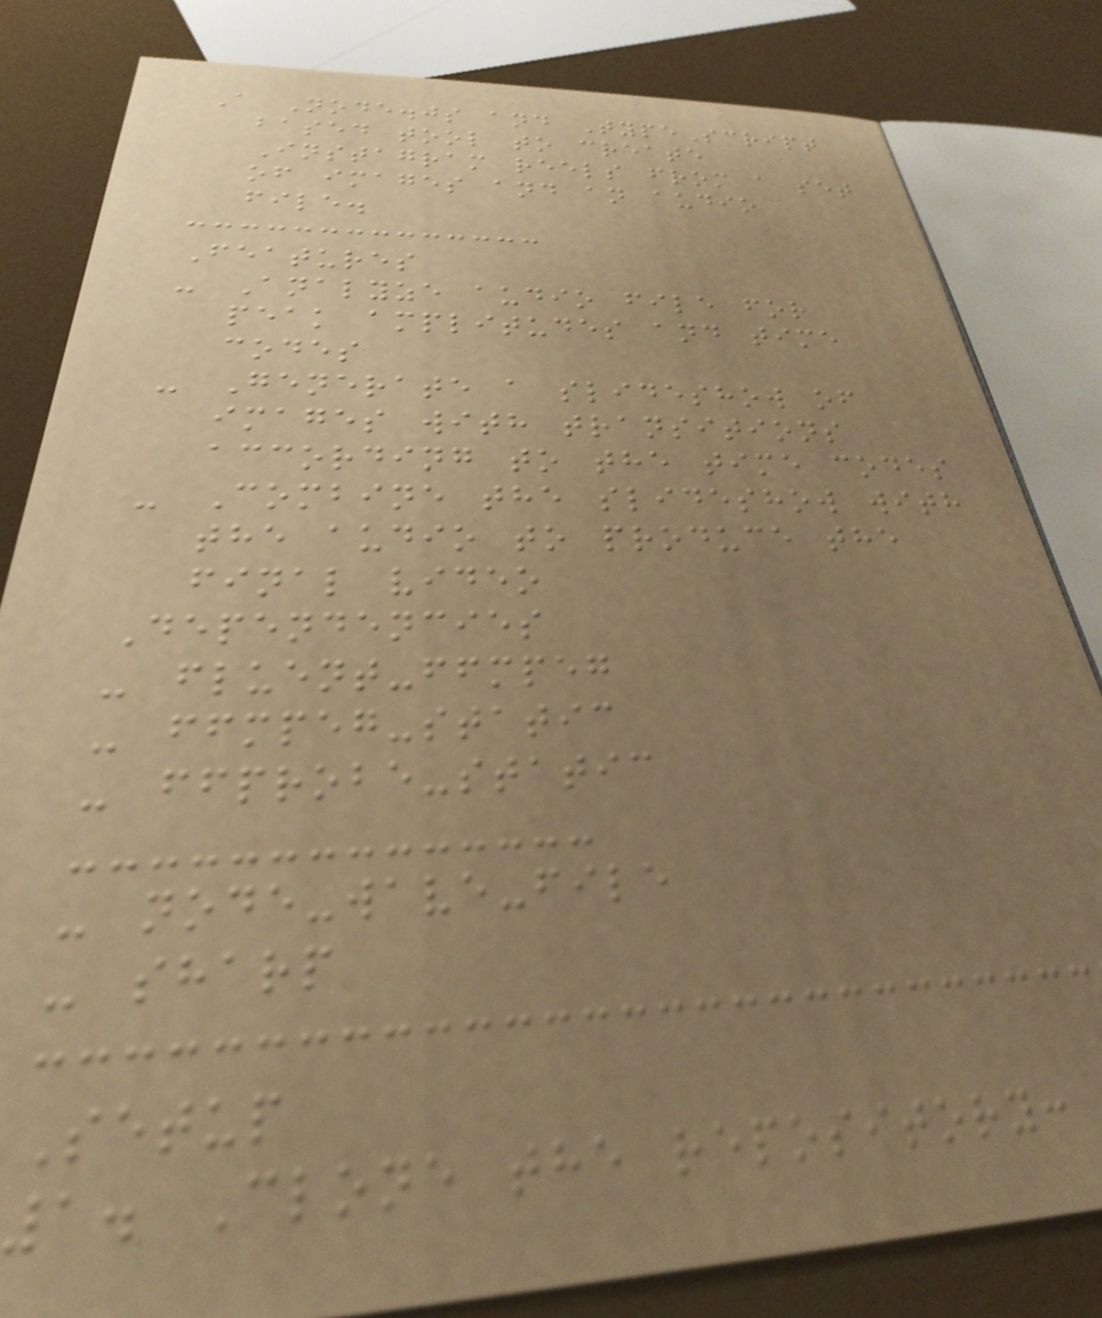A Node.js and TypeScript
based tool to create
Instagram reels from a set
of images and an audio
file.
Features
- Analyze audio file for
peak amplitudes and time
codes
- Generate a slideshow of
images with transitions
according to the time codes
- Combine the slideshow with
the audio to produce the
final video
Dependencies
- fluent-ffmpeg
- ffmpeg-static
- ffprobe-static
- node-wave-file
- sharp
Setup
1. Clone the repository:
